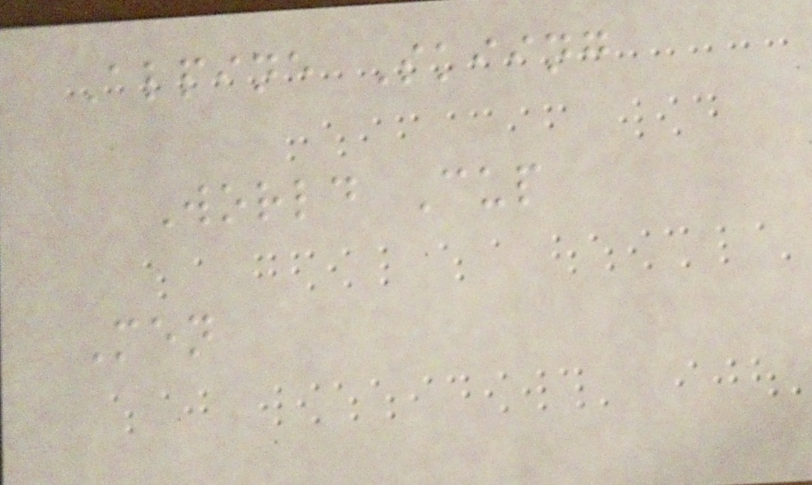Alpine Skiing
World Cup
Men
